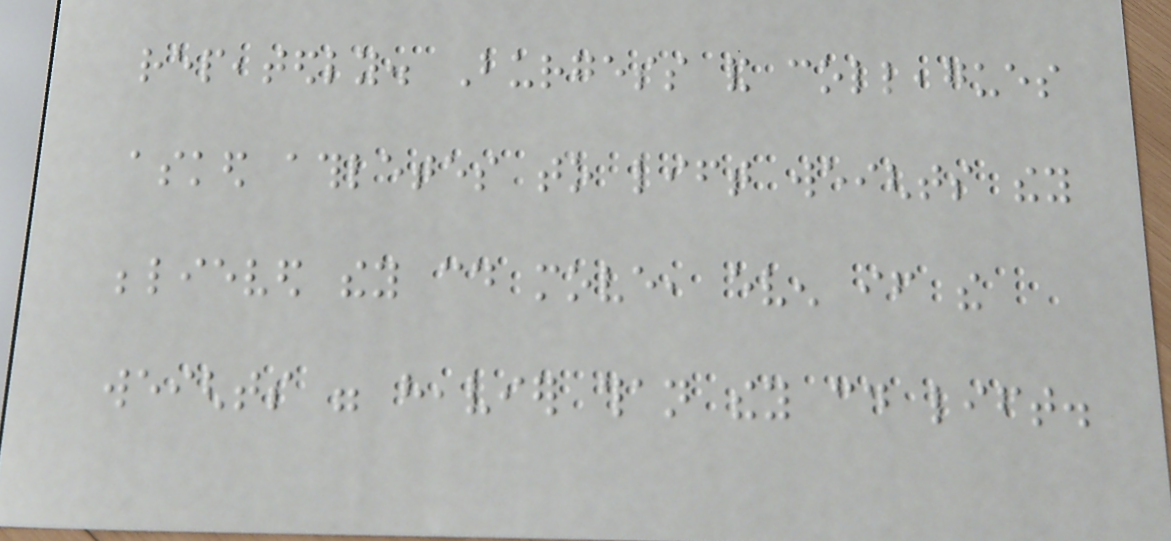repeatedly. Burgess and colleagues
asked athletes to lift weights they
believed they could move, even if the
weights were heavier than they could lift.
